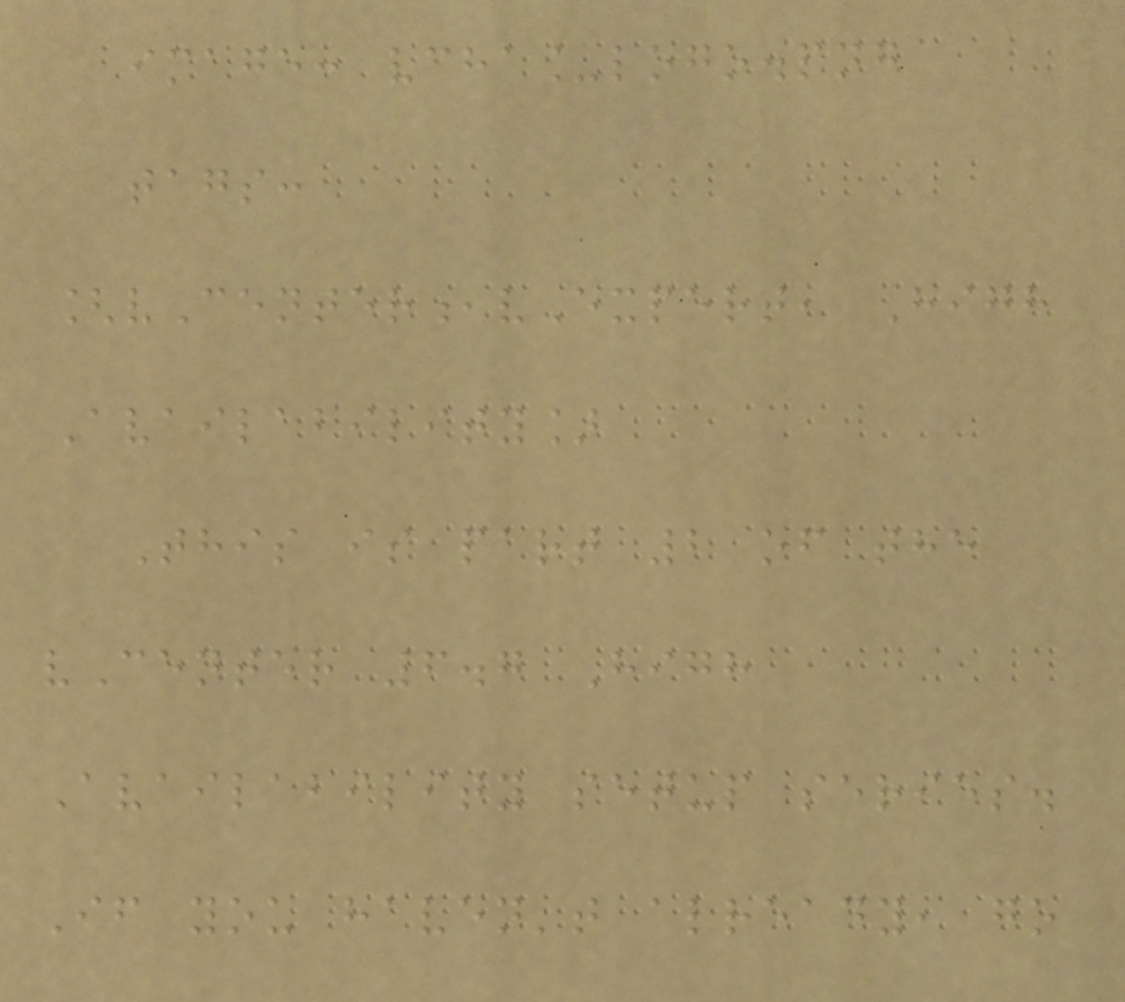image: vcha_logo.png
tags:
[vCenter,vExpert, High
Availability]
This is part 2 of the
vCenter 6.7 High
Availability setup series.
If you haven't already, go
